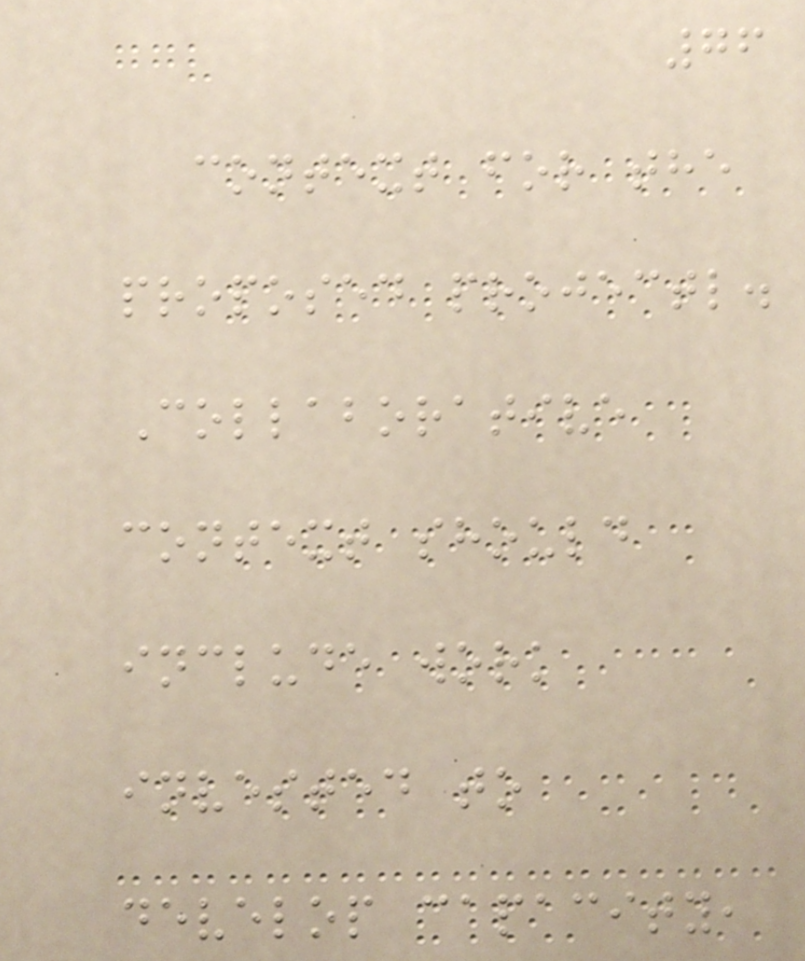76
context for the
proposed projectl.
Collaborative
context should
include work
invested to
develop capacity,
